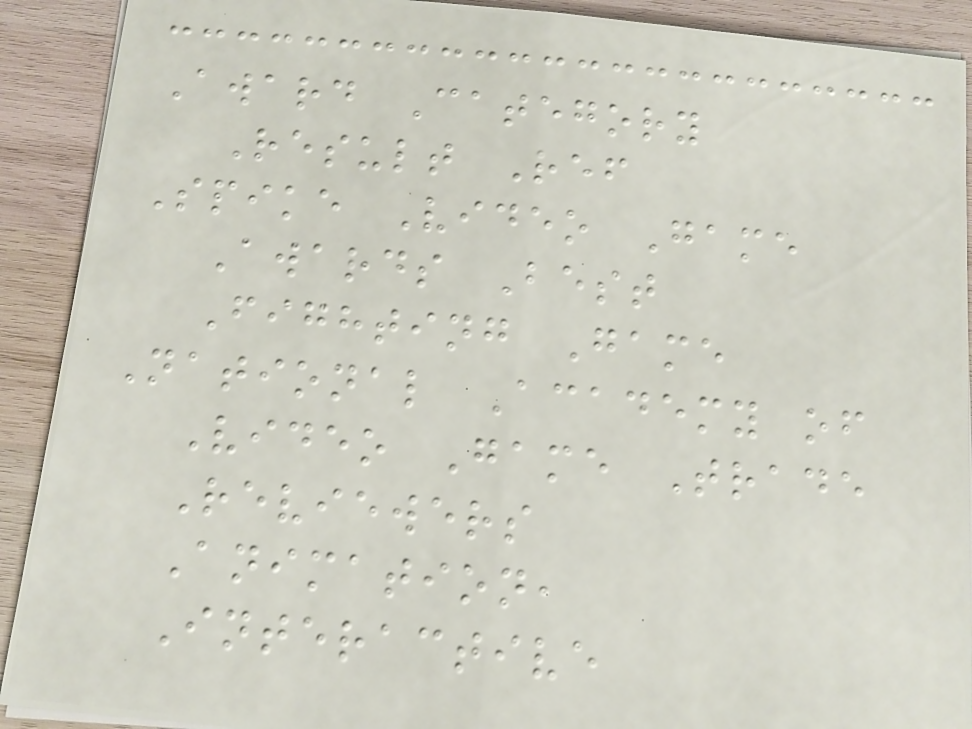Award Category
Result Ref
Spike Video Game
Awards Best
Fighting Game
National Academy of
Video Game Trade
Reviewers
Animation,
Interactive
